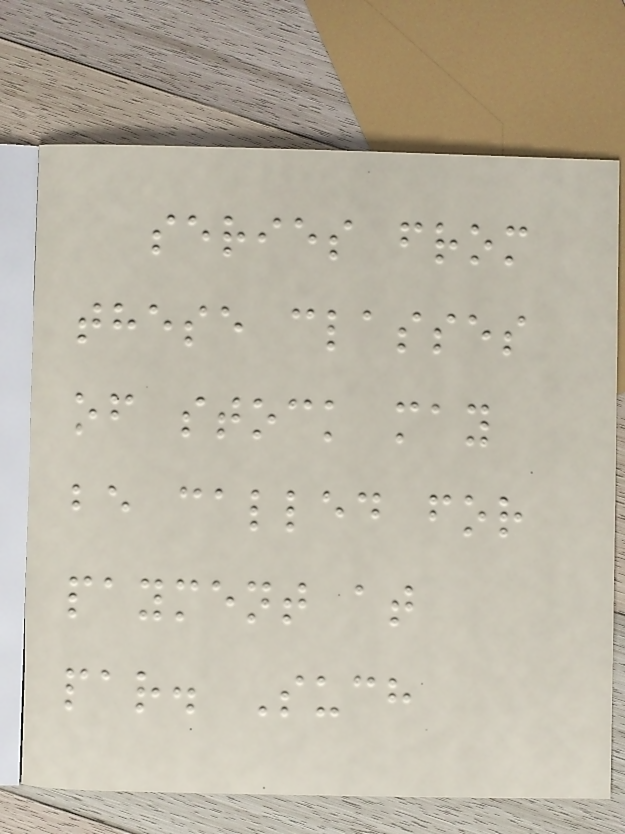series from
these classes
of stock may
be called for
payment at
par. Such
